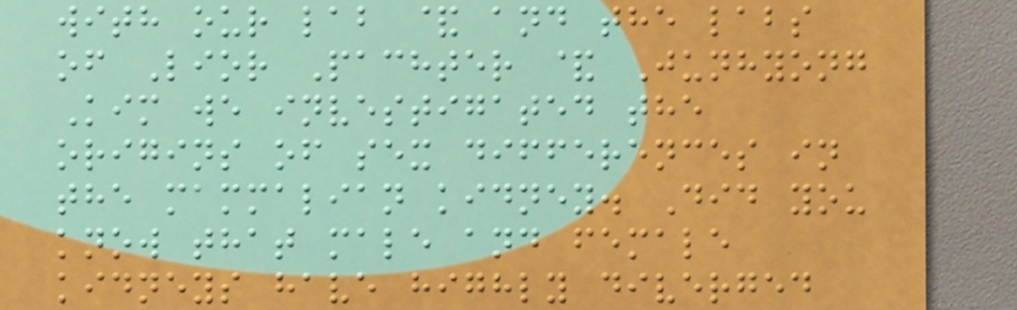with our lab & and the labs
of Lior Pachter & Junhyong
Kim we investigated the
origins of sex differences in
the mammalian kidney. Did you
know that male and female
kidneys have highly diverged
